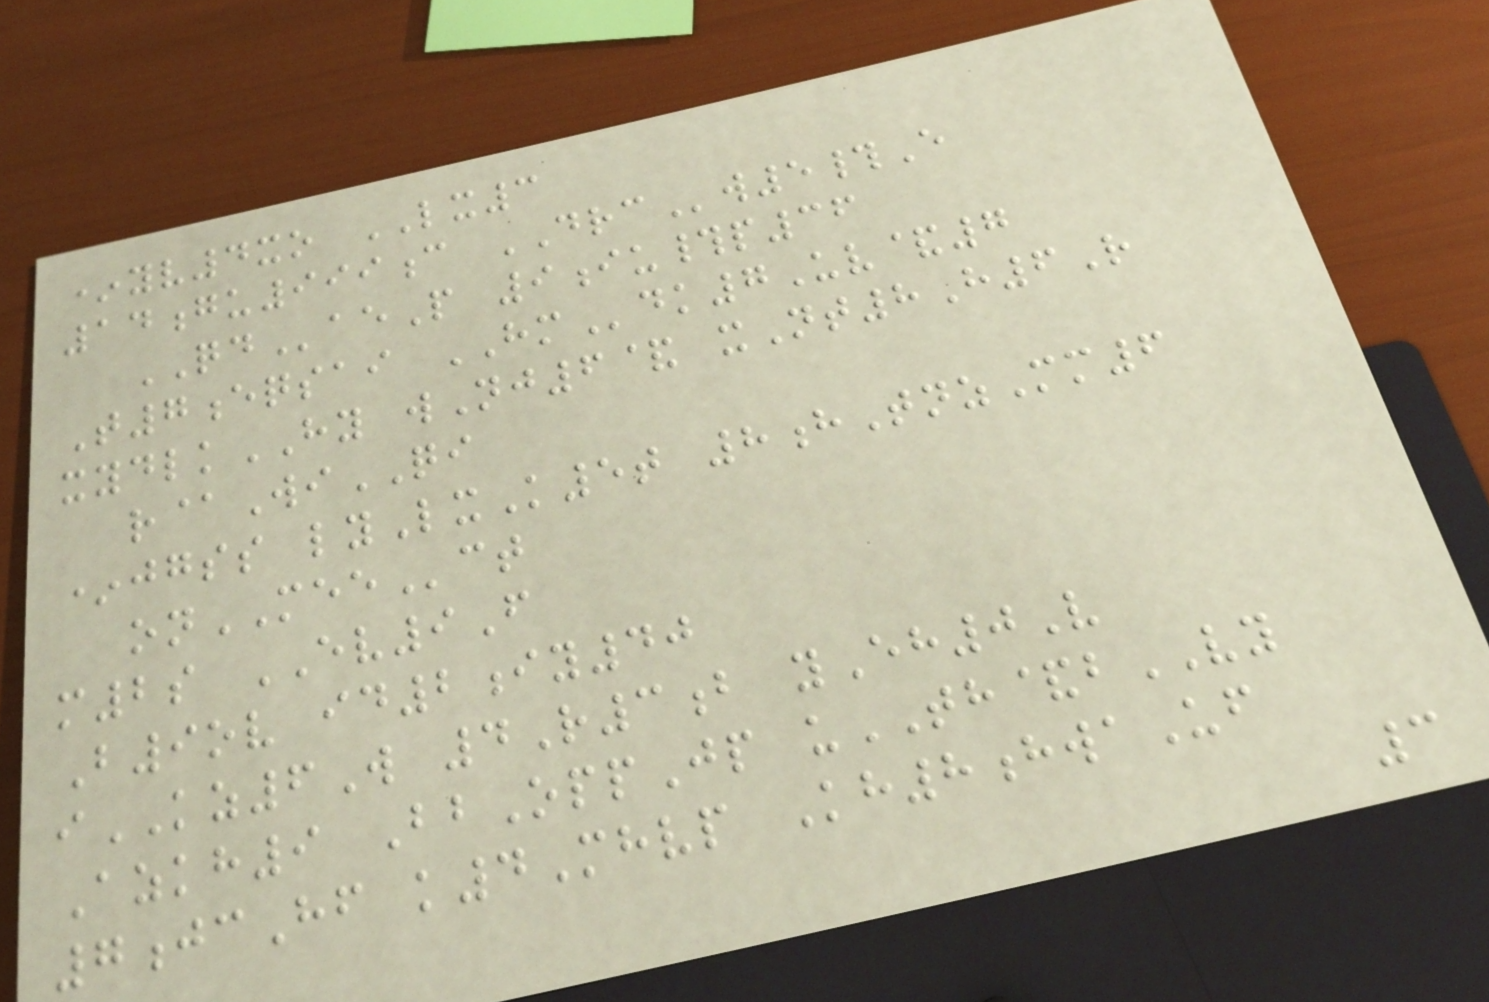*yv4xo LX3
14gu999c DRCw5#E
QDaeP 9iu#p36
T7eqsai HMdk7Uv&7
xydlkHY wNj6& xNt8H6R
r@WiQI
*jgss lyLxK5t 8hTnzMm6
onMEEct
m2s EV9F
B9ov id2iy40
iKZ6W 4R3b yEh0V
Azkh9 BbOppJp uTH&bVY
7jcHf k4Mhvp Kh8hwaUf
3
